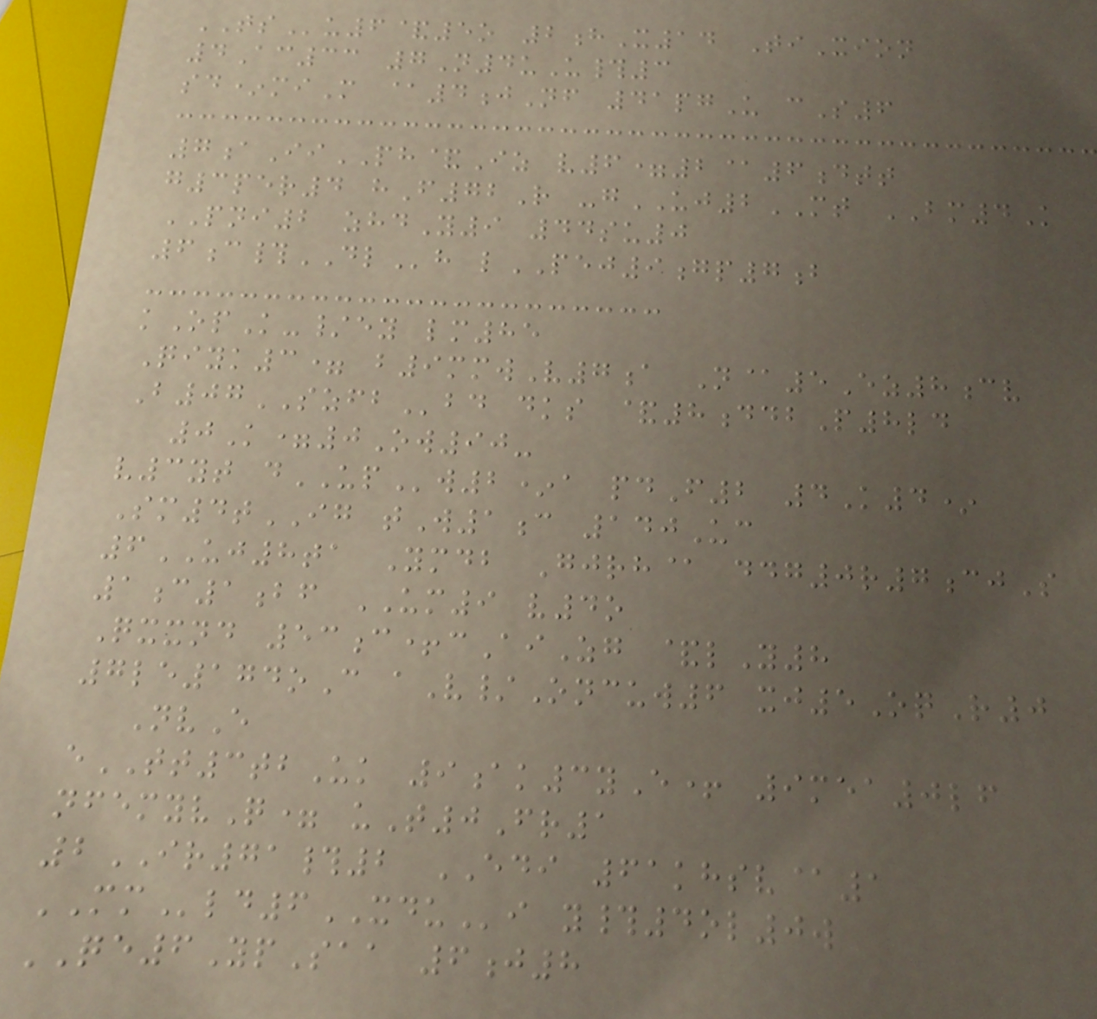TSu6&5o 2hX14 TiXion
4Ac33 7N4uU#3
sd*miM @4jNf 41pgU cS6
7aIiPH&Iz v6=2@6dtt
g3per4 hF72R -gUJ2MT BM4K
PNI2 zhdY9 44su0
6c#DLh lPEJ9gp7b
kOpK-/ey lm85
Qiyk3= b9mmwV7a N@5Ez8cv
B07SZFBbd dks &8ddbP8ld
0K=0Ow90-
v3yt dUPw2*a pdF2 4K4*
Sm4tIG tW1c 140Uc
6UJ8ta Ymdb Gjrh@ ddg0r7cjS
1c1bf UM9 v4o
Qxxnd 53c+cAiZg &lY8
7le174oC aV/Oncuw6 xj5OqR0
NvE
eTT3tbUk 9ak3yE+ 9mea0lf
nfemyvQ= uT0Fr1
2IR71#2 EDI 61khsv@1
MMld6XDUi y#4ol0w
QE6YpSaa 6j8
